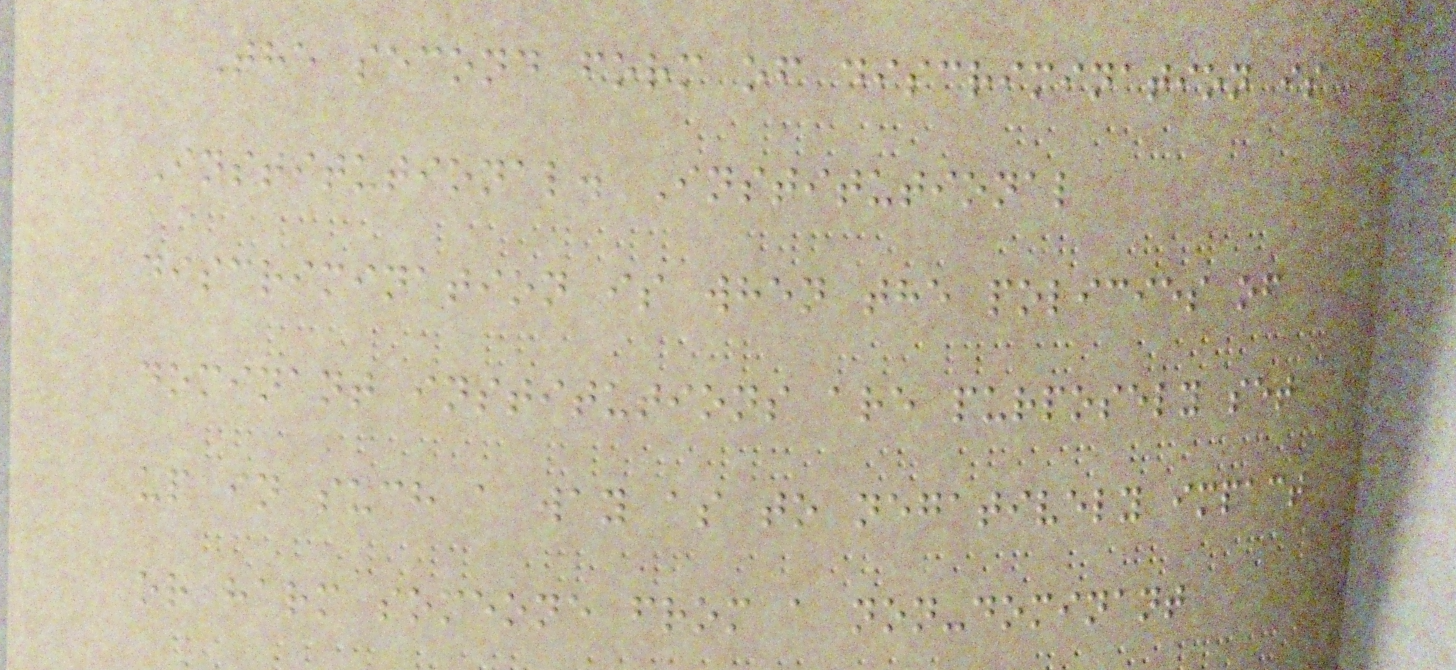The second form of discrimination is
Institutional. Institutional
discrimination is when the policies of
dominant institutions are purposely set
up in such a way as to negatively impact
or harm someone from a non-dominant
